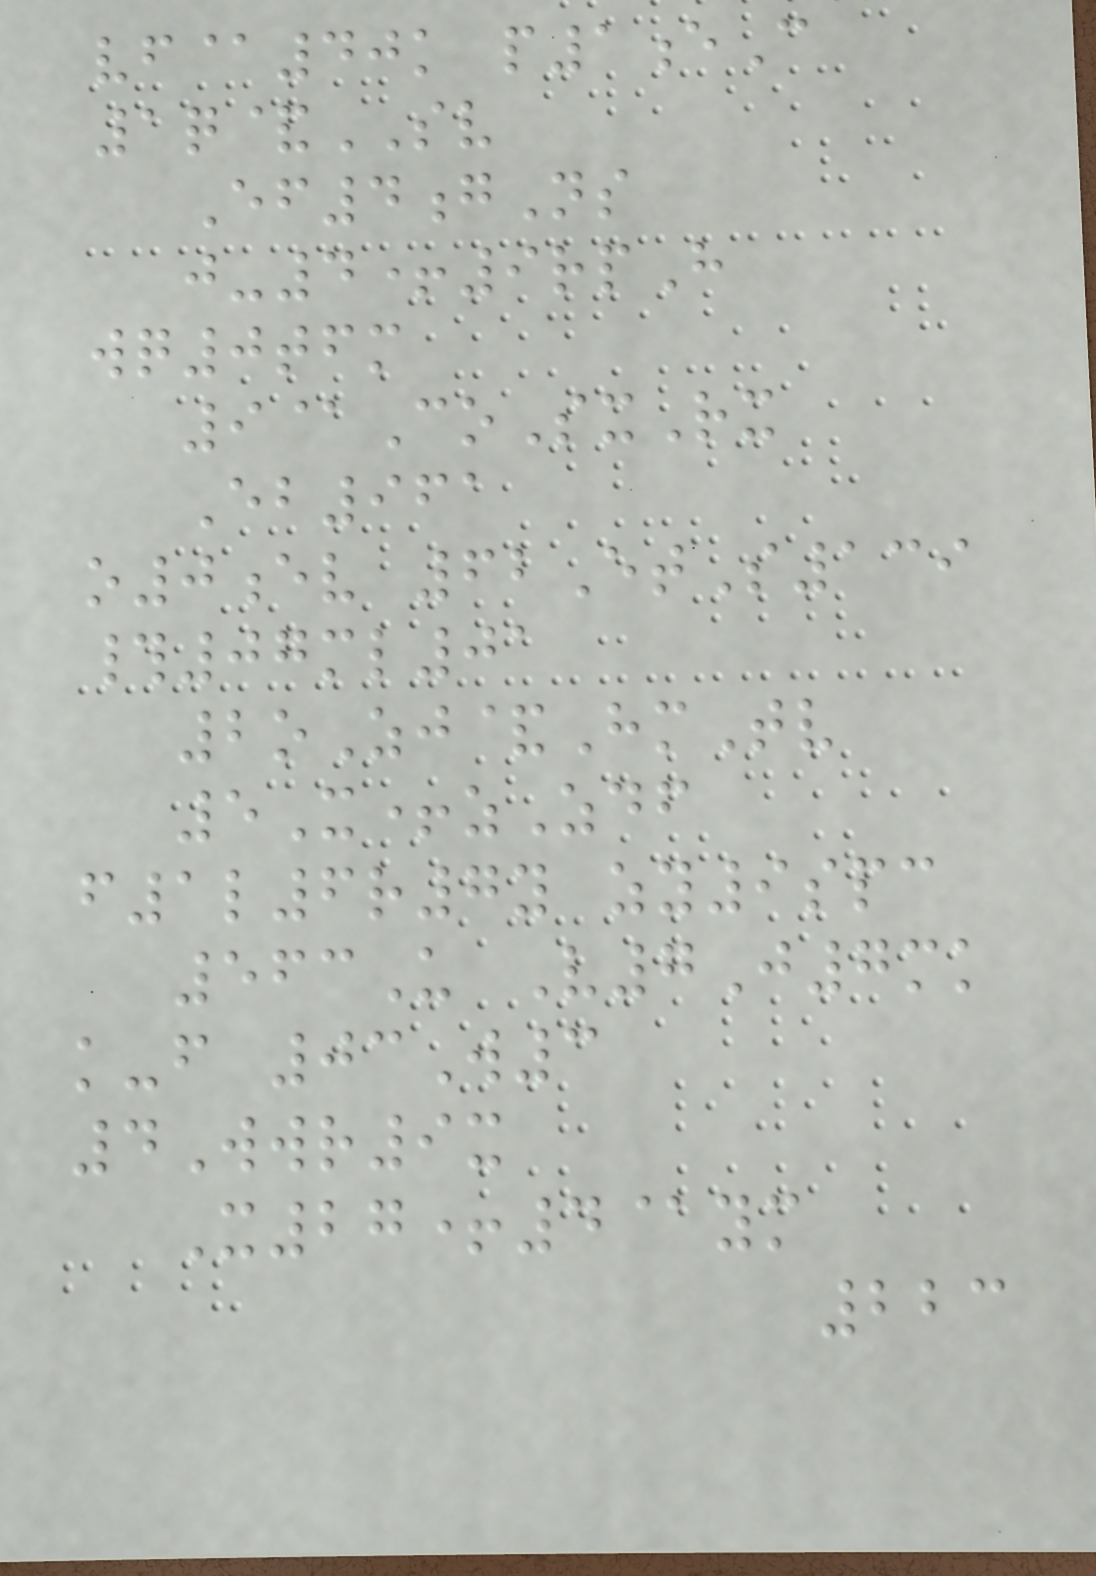vf@40k p1eC
1q&SV
Ef4gNs
j-4+9rpH
wq0tfm
9@CoSxRx
Eb961
o0ev 62EtS139
#07ml01
2oZj&HmTv
5X+zZdf
f1l6r7y zy9spc
563U V7J7mk
k-f 03W3
4Wwr9x
X27+4@ym
223
